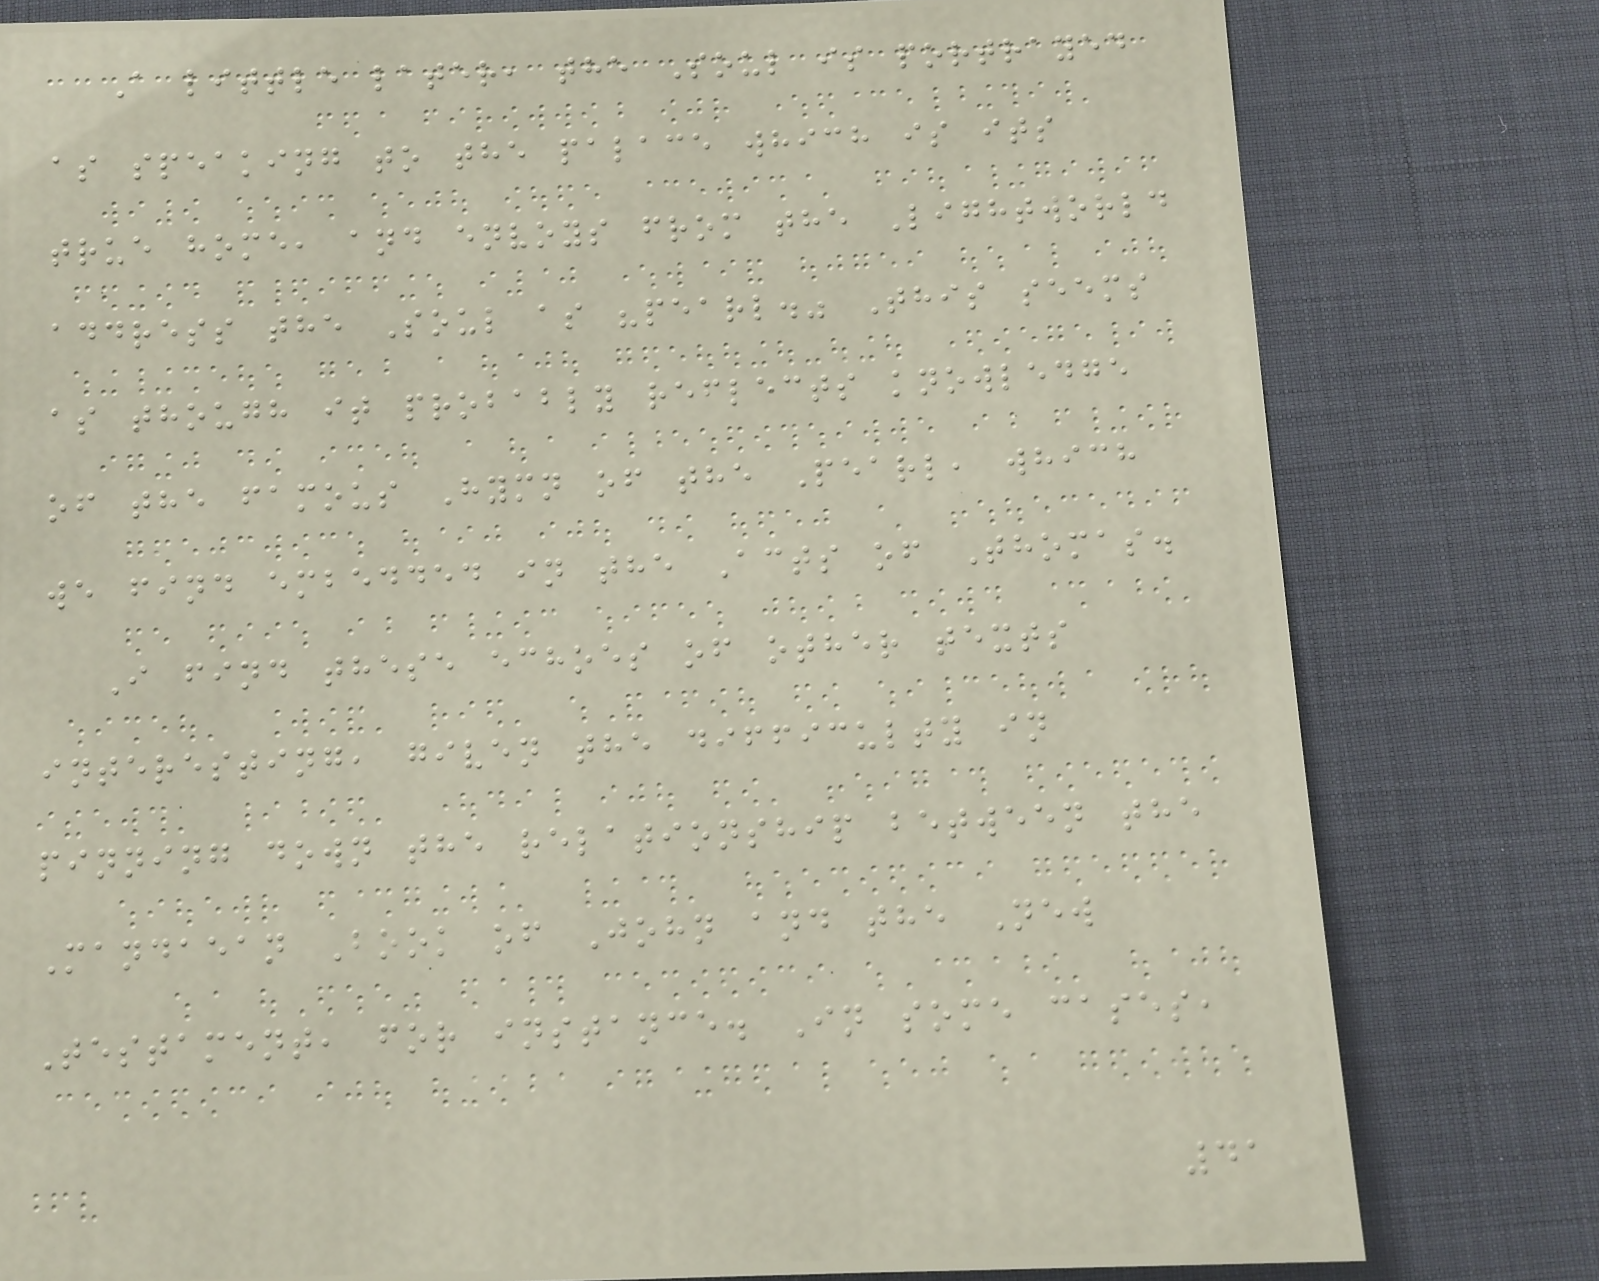A little later, the Soul is portrayed
as speaking to the palace which is its
true home, and envoys from the Lightworld
address the Soul as "pearl." This seems
as though it probably reflects knowledge
of the famous Hymn of the Pearl, which
we find embedded in the Acts of Thomas.
I find these echoes of other texts
interesting, given the difficulty in
pinning down the relationship between the
Mandaean Book of John and the New
Testament, for instance. In some cases,
41
